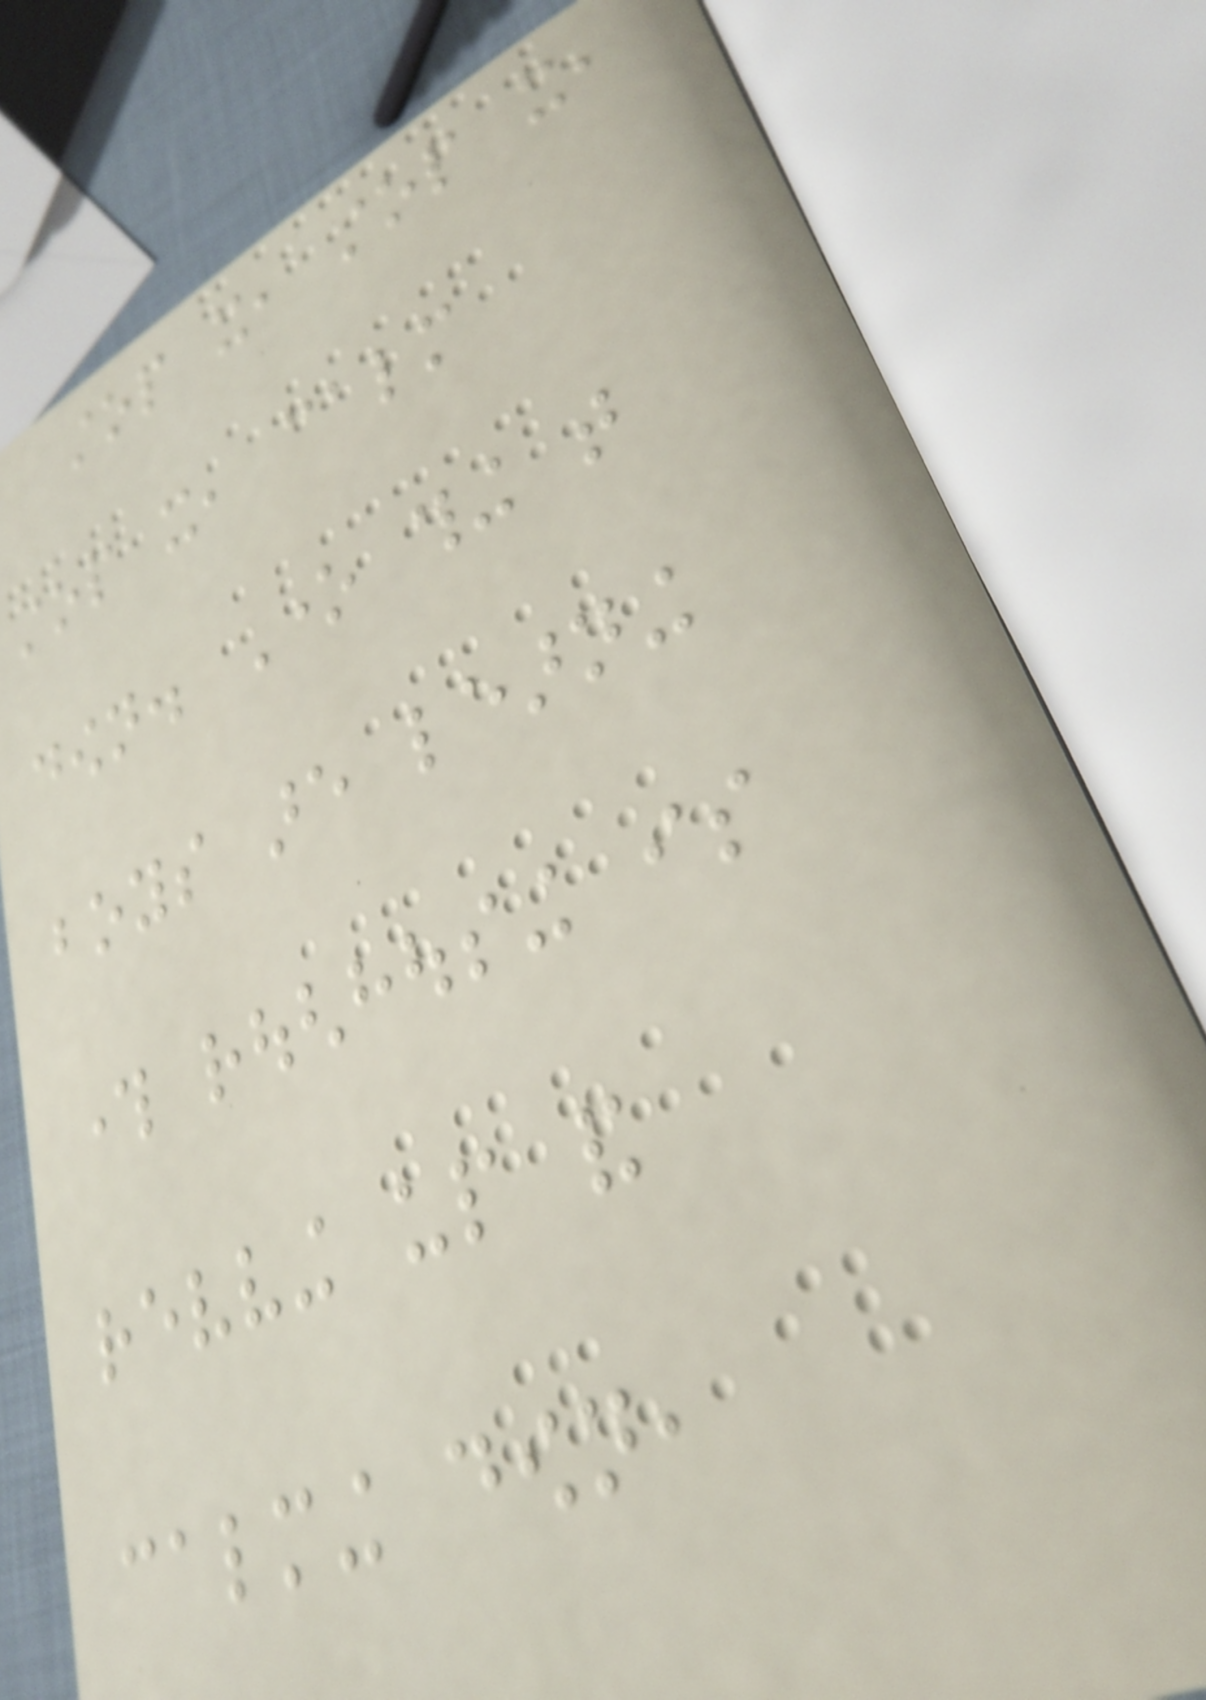stop it, stop it,
stop it, calm
down. One thing that
boys are learning
through roughhousing is
revving up and
calming down,
